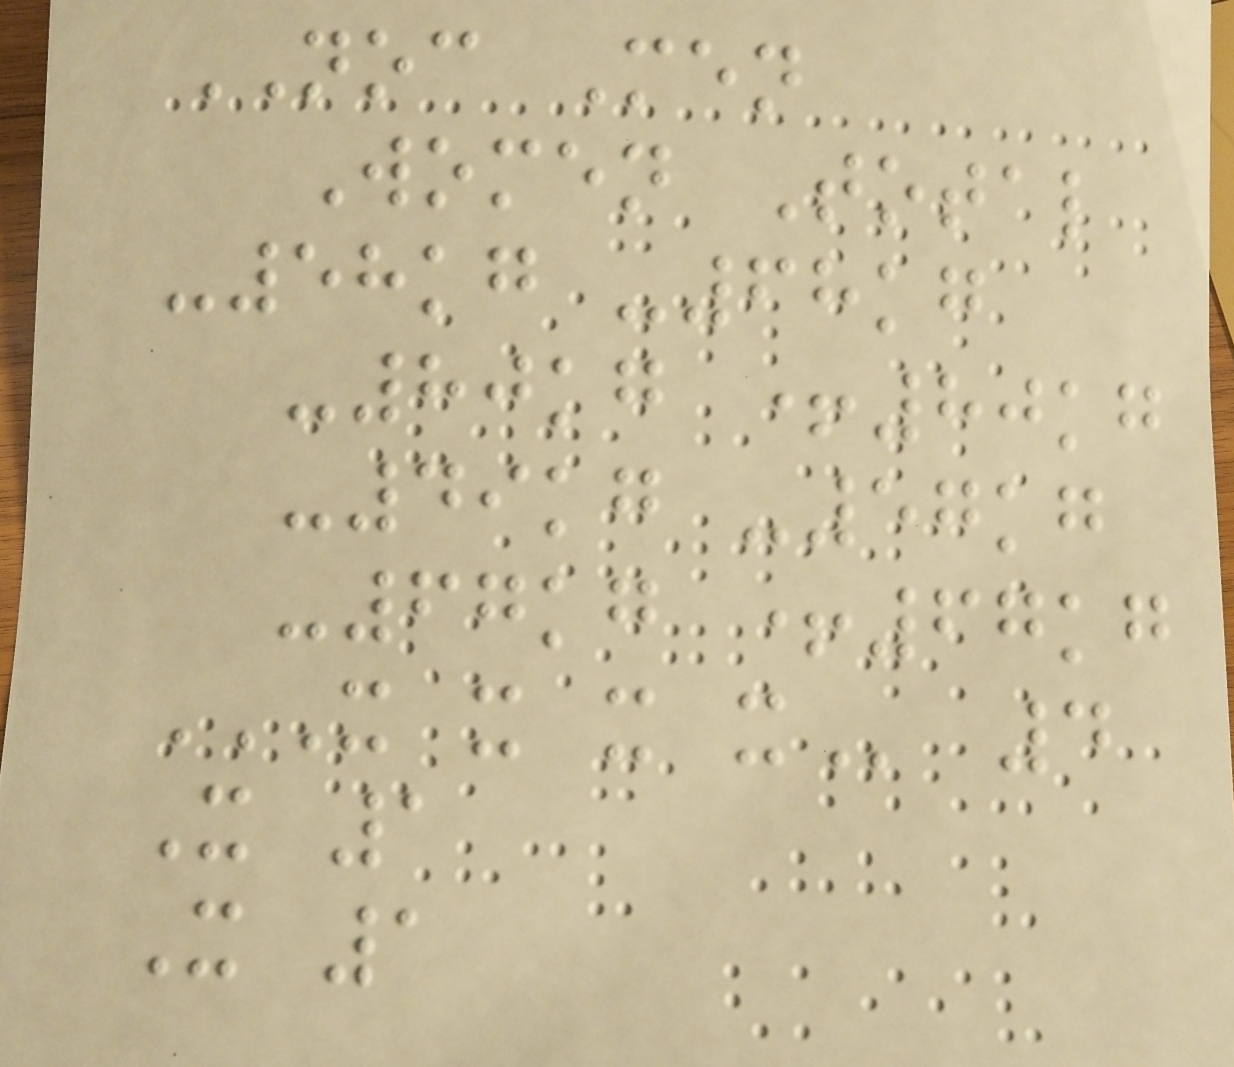NOC Men
Women Total
-58kg -68kg
-80kg +80kg
-49kg -57kg
-67kg +67kg
X X X X 4
X 1
X 1
